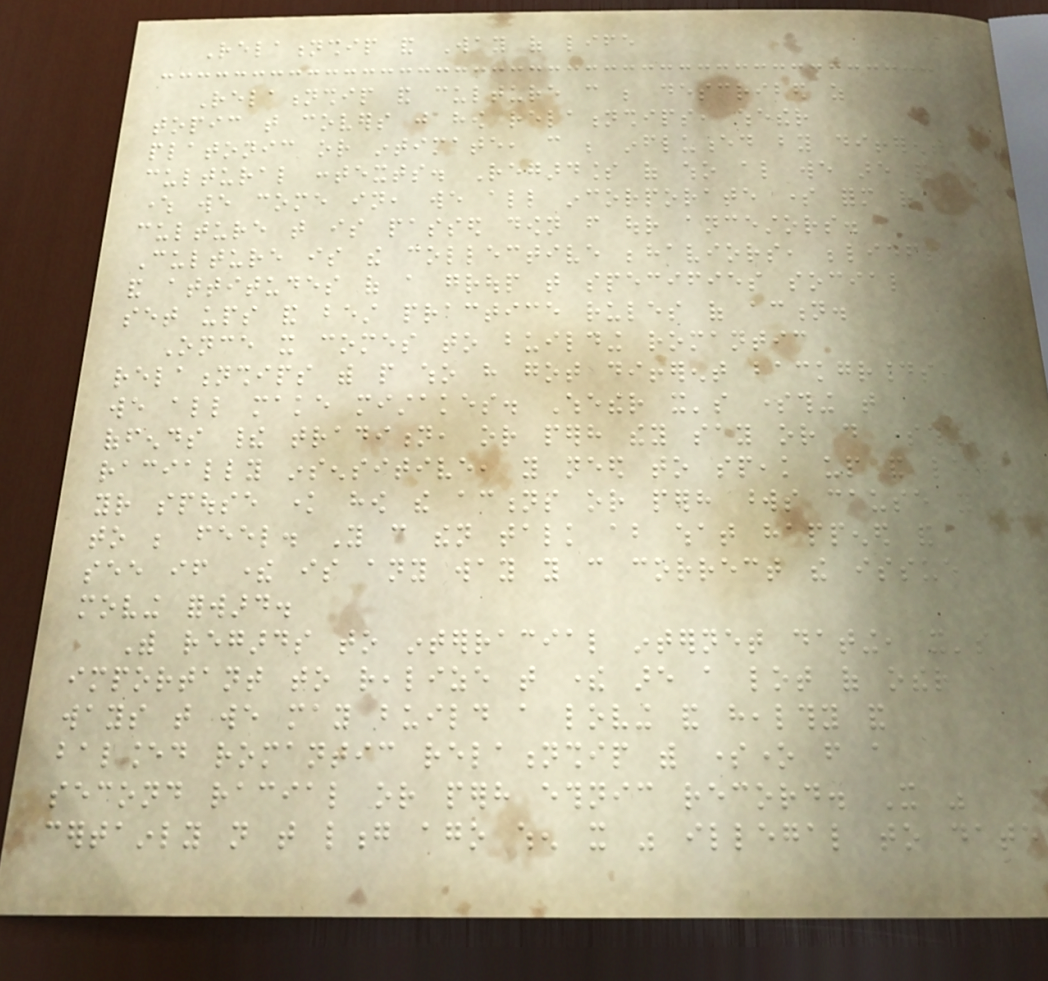Relationship and Way of life
Relationship and culture can be described as
topic that covers just how relationships, whether
platonic or intimate, can be influenced by different
cultural contexts. Regardless of who also we are and
where we come in, we all incorporate some form of
culture that is passed down from our ancestors.
Culture is the collective behaviors, beliefs
and attitudes of a group that specifies social
set ups and best practice rules of action.
Once it comes to building romantic
relationships with people who have got different backgrounds,
we all make mistakes. Whether it's something that
offends their tradition, or perhaps they say or do something
racially insensitive, you need to speak up and let
your spouse know how the actions or perhaps words cause you
to be feel. You can then talk about what happened and
see if there is any way you can correct the issue
moving forward.
With regards to interracial internet dating, it's
important to realize that there are a lot of other
ways that we may build a loving and healthy and
balanced romantic relationship with someone from a
second racial or perhaps ethnic record. It was
certainly not that long ago when it was illegal to date
